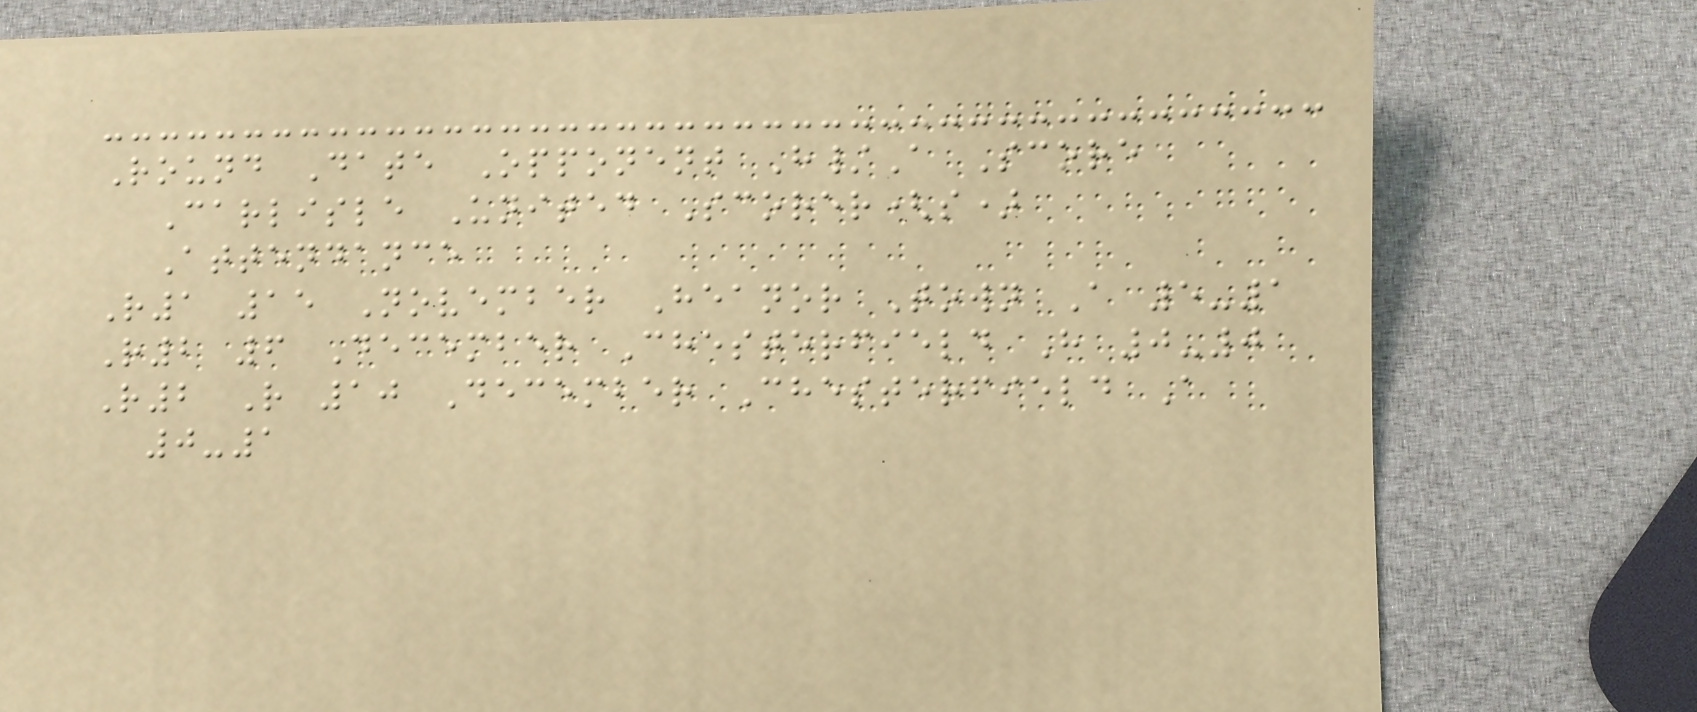Round Date Opponent H/A Score
Carlisle United Scorer(s)
Attendance
R1 15 November Heanor Town A 5-1
R2 6 December Chesterfield H 0-0
R2 R 10 December Chesterfield A
0-1
